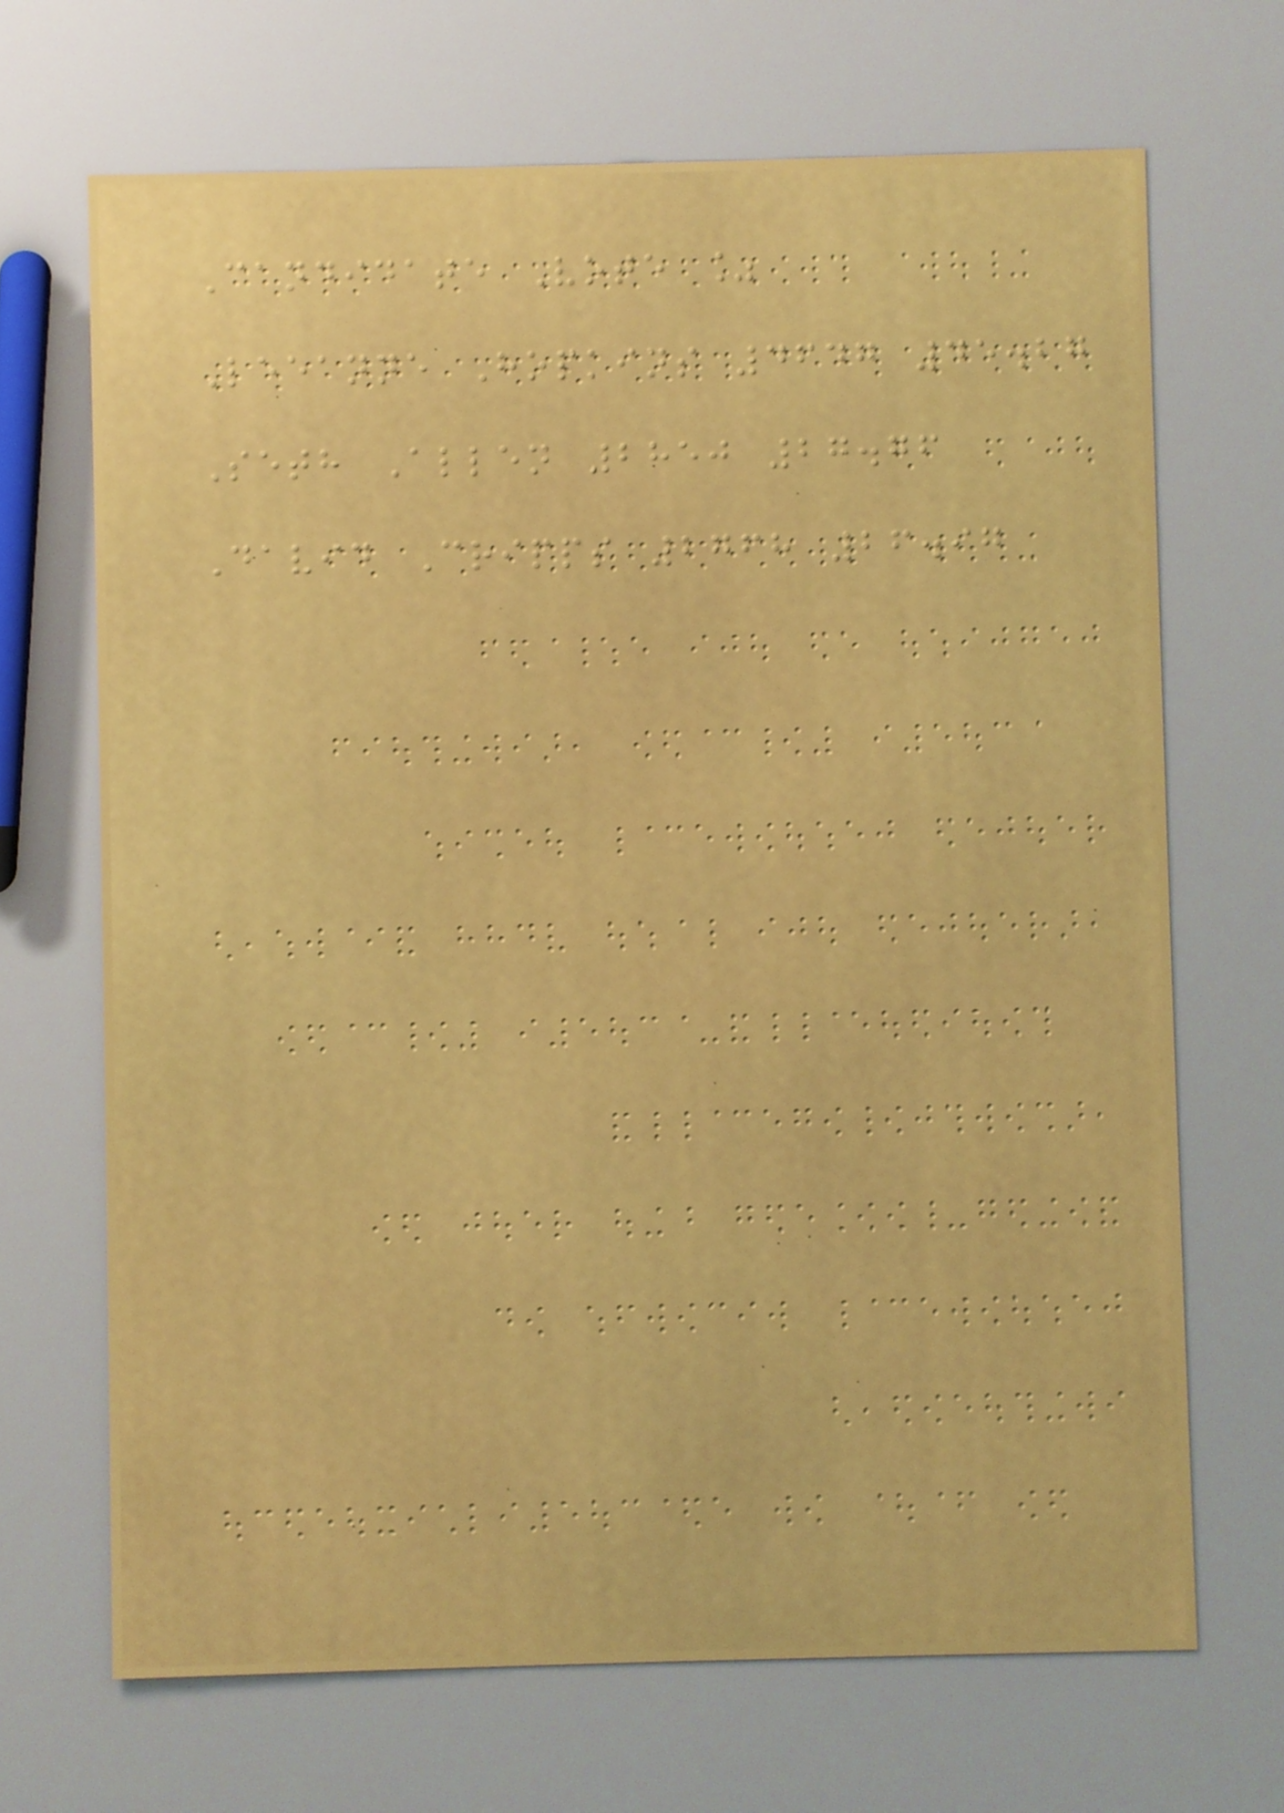Candidate Vote %
Leeanne Hopkins 4647 45.27
Seth Allen 2850 27.76
David Cripps 2768 26.97
